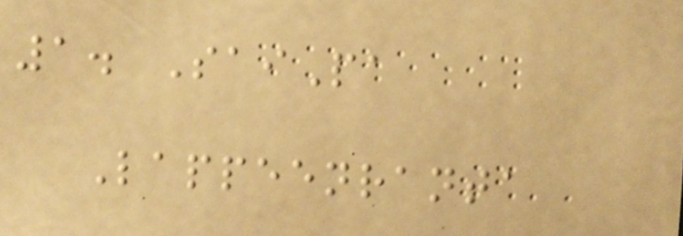1. SaiPa
Lappeenranta
